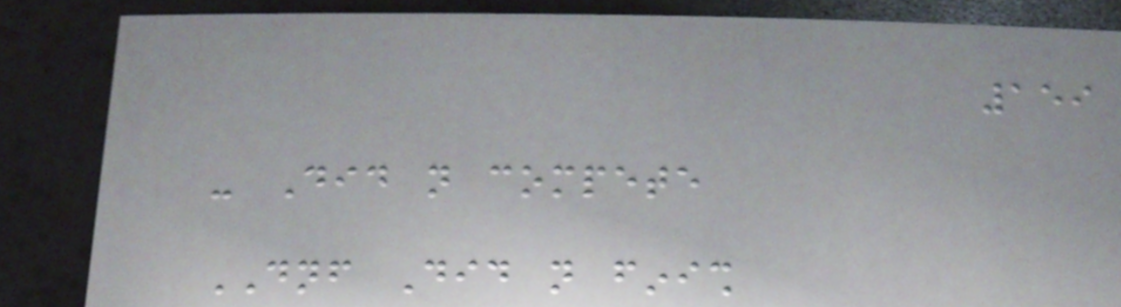159
- Did not compete
DNF Did not finish
